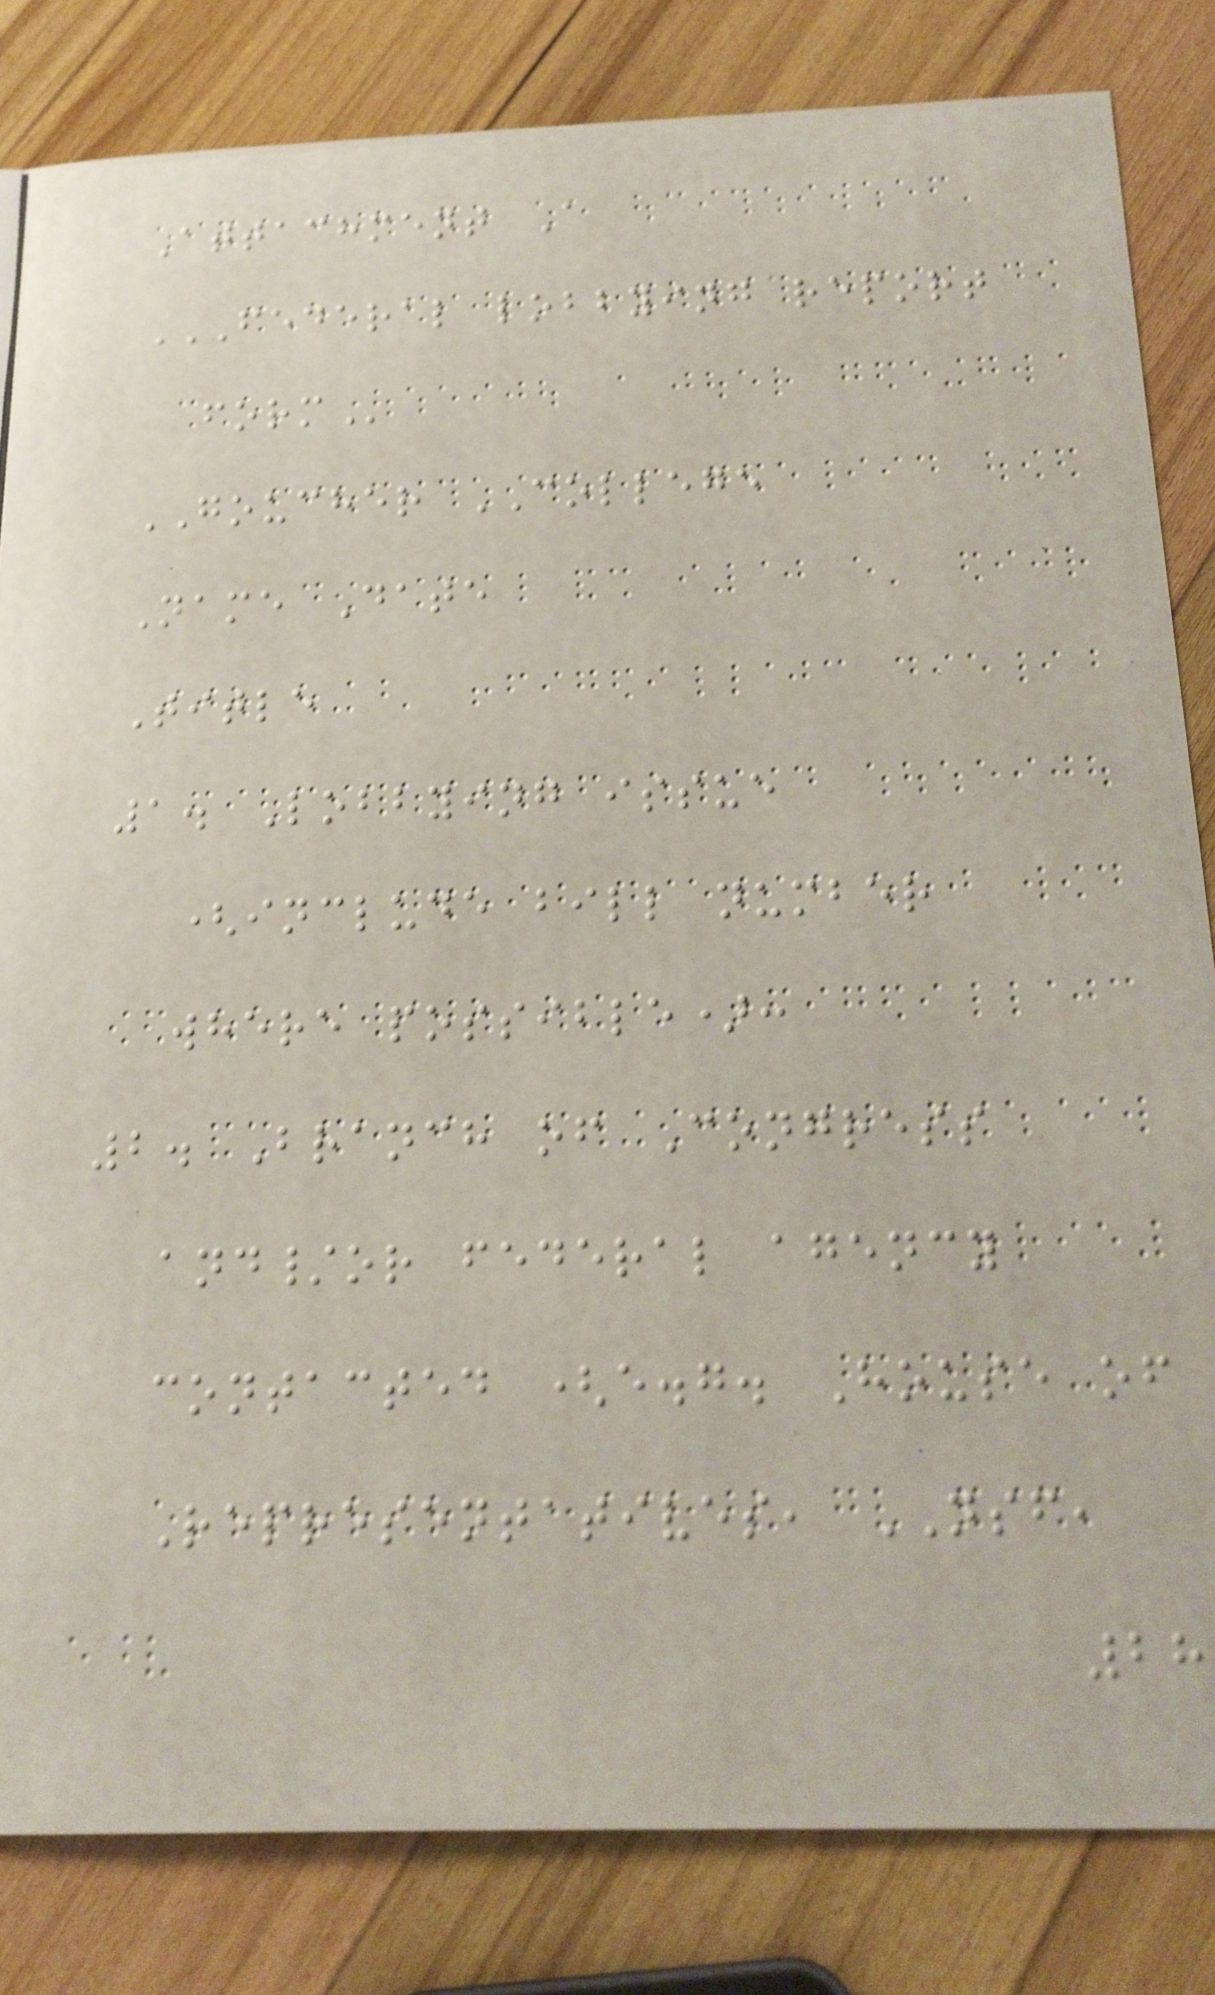Attachment A
FEDERAL LOBBYING REPORT
FORM
GOUCHER COLLEGE
Name Date
Title
1. Lobbying issue
(include bill number
where possible):
2. Branch of Congress
and/or federal agency
contacted (e.g. House of
Representatives, NSF,
28
